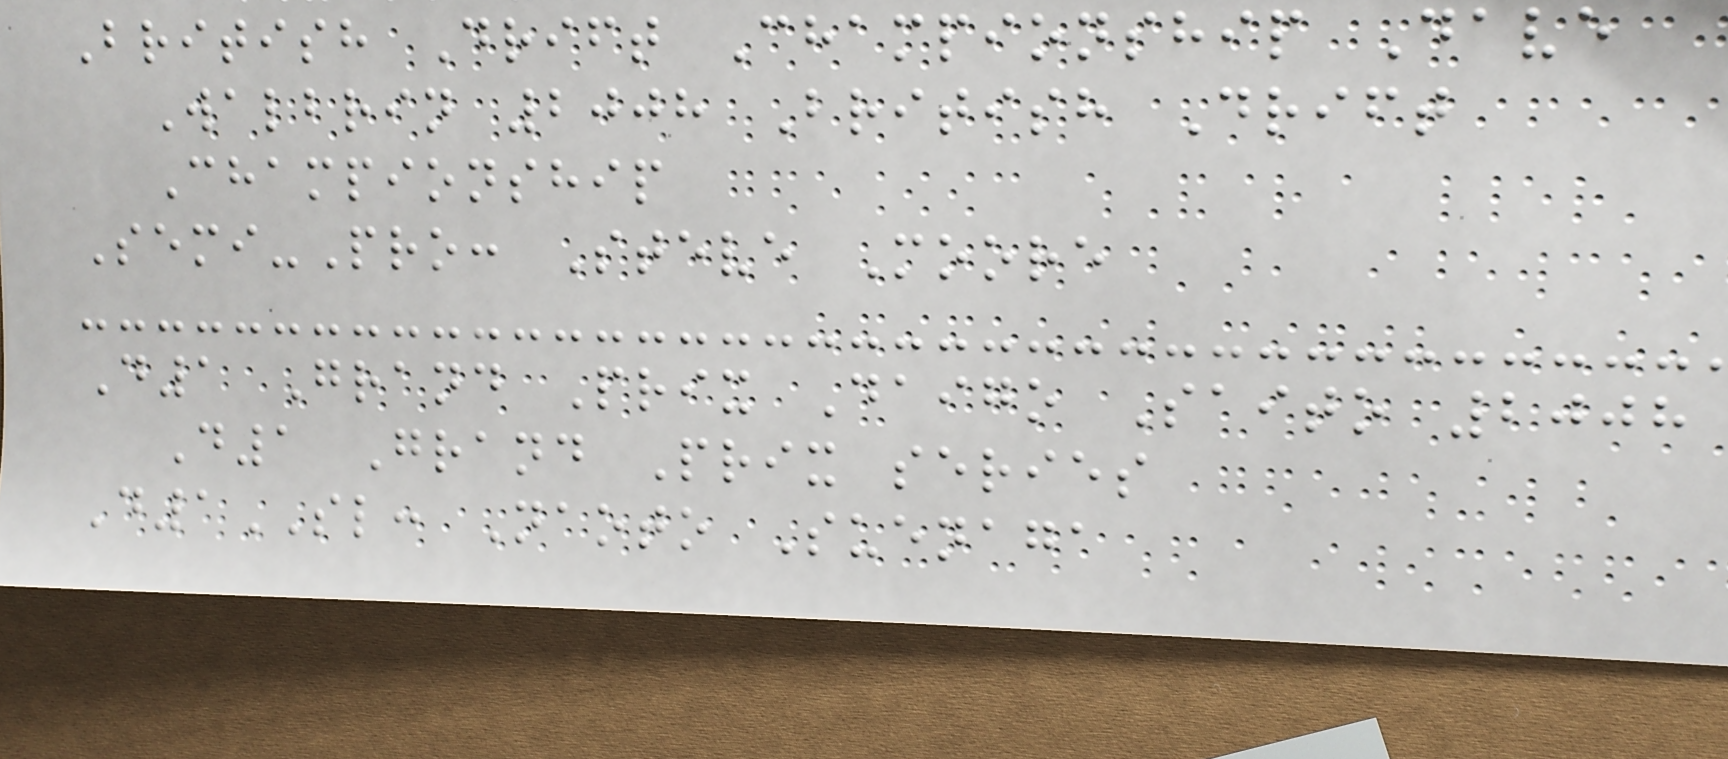British Drift Championship Dave
Walbrin 2008 British Drift
Championship
Semi-Pro: Steve Moore
D1 Grand Prix Daigo Saito 2008
D1 Grand Prix series
D1SL: Naoto Suenaga
